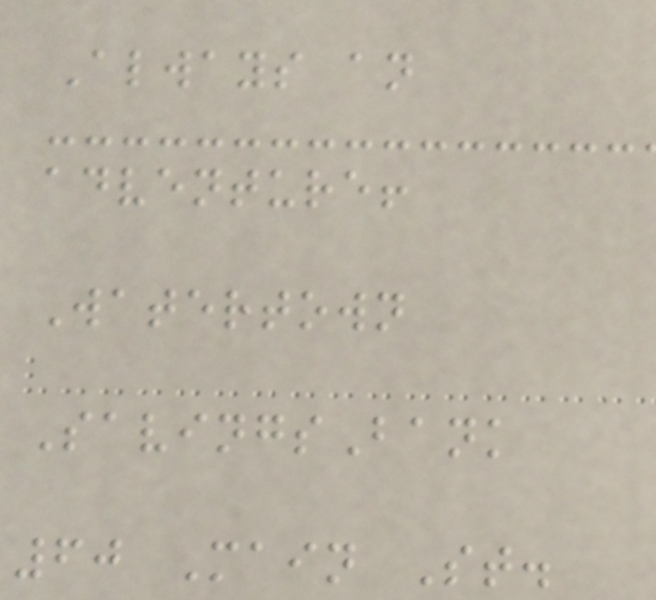Always an
adventure!
Watertown
SavingsBank
60 Main St.
